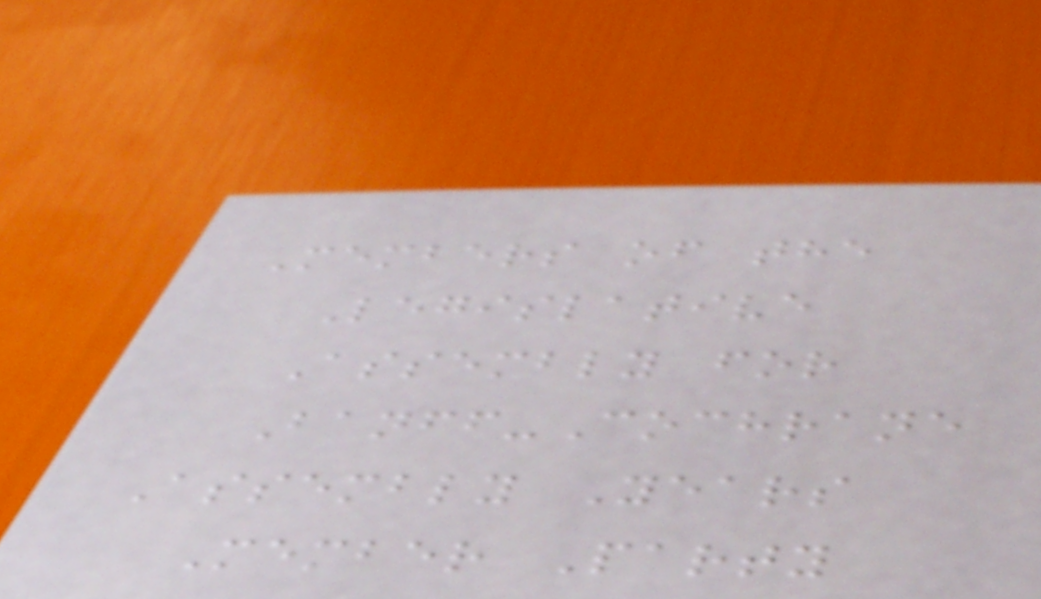Members of the
Legislative
Assembly for
Banff-Cochrane
Assembly Years
Member Party
